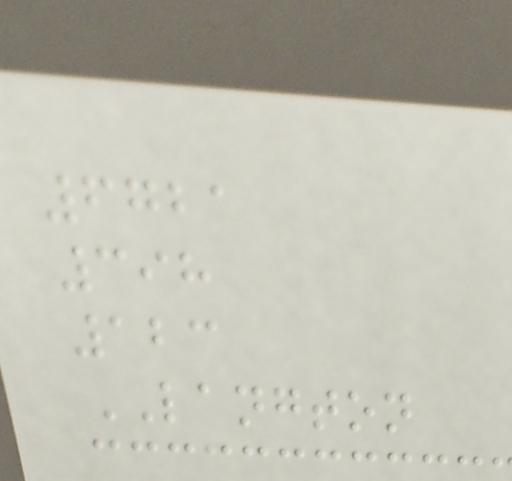6721
398
123
LANGTON
